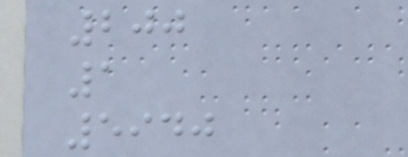200
1
5940
